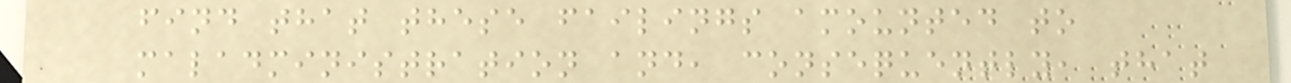find that these failings amounted to
maladministration and, consequently, that
